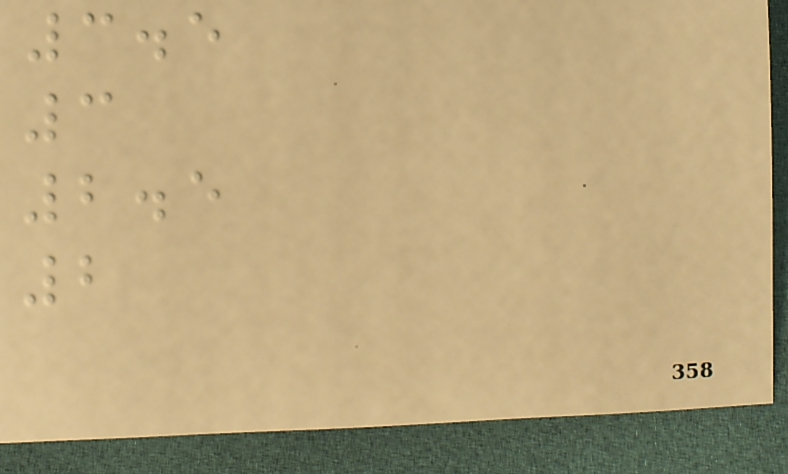3.5
3
2.5
2
